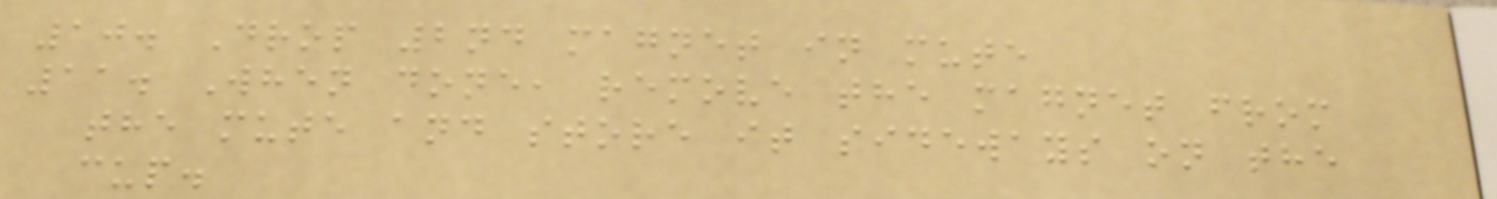10. Drop 2nd magnet in mute
11. When done, remove the magnet from
the mute and store it sideways on the
cup.
